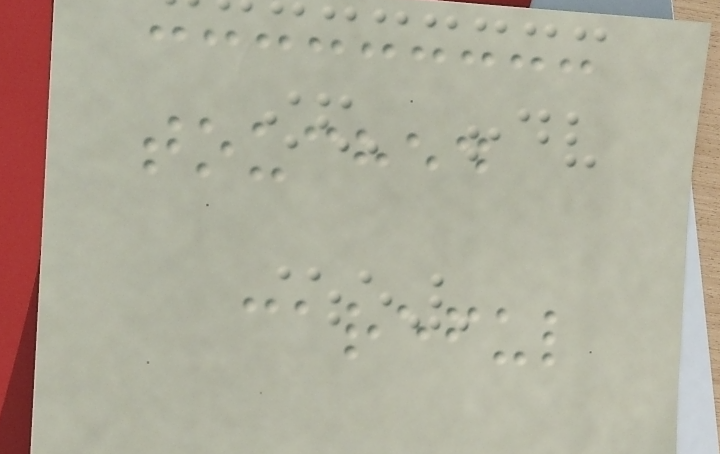touched
careful
